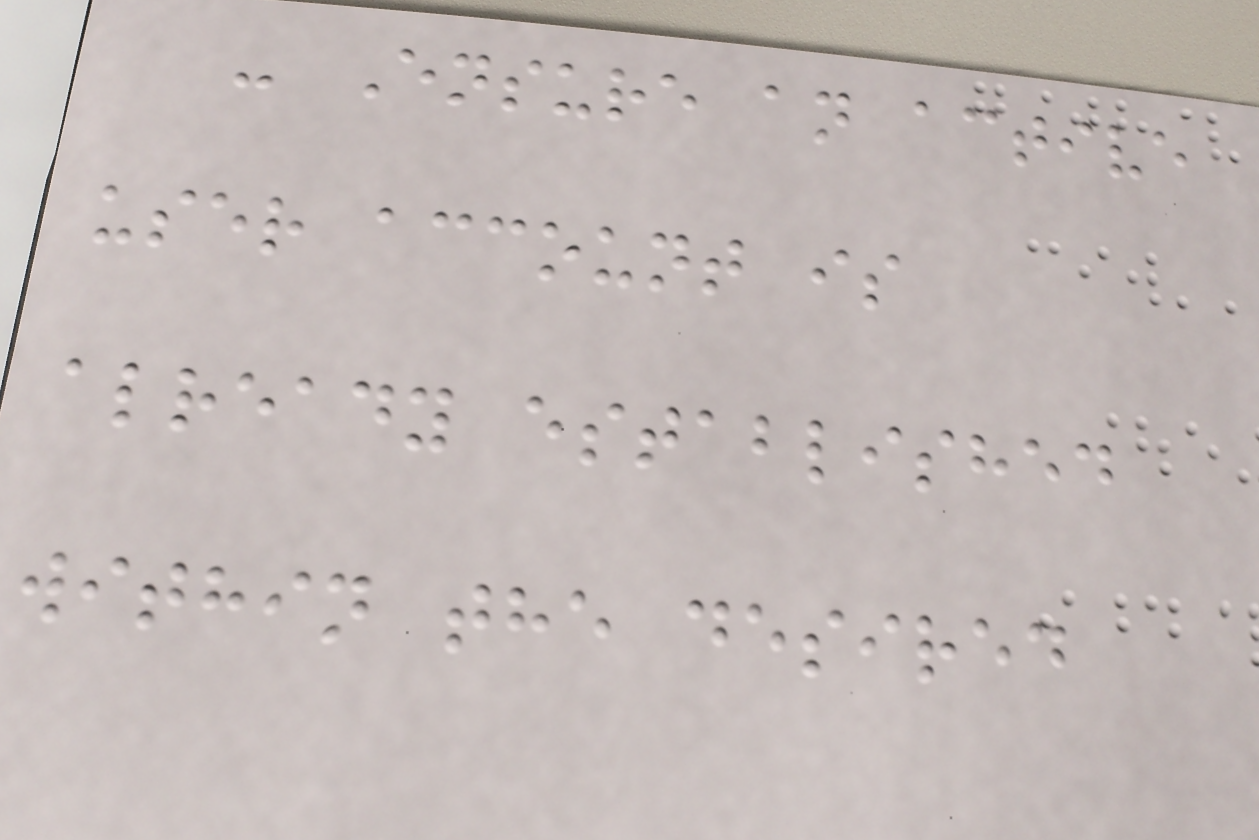- Ensure an active
user account is
already established
within the desired
